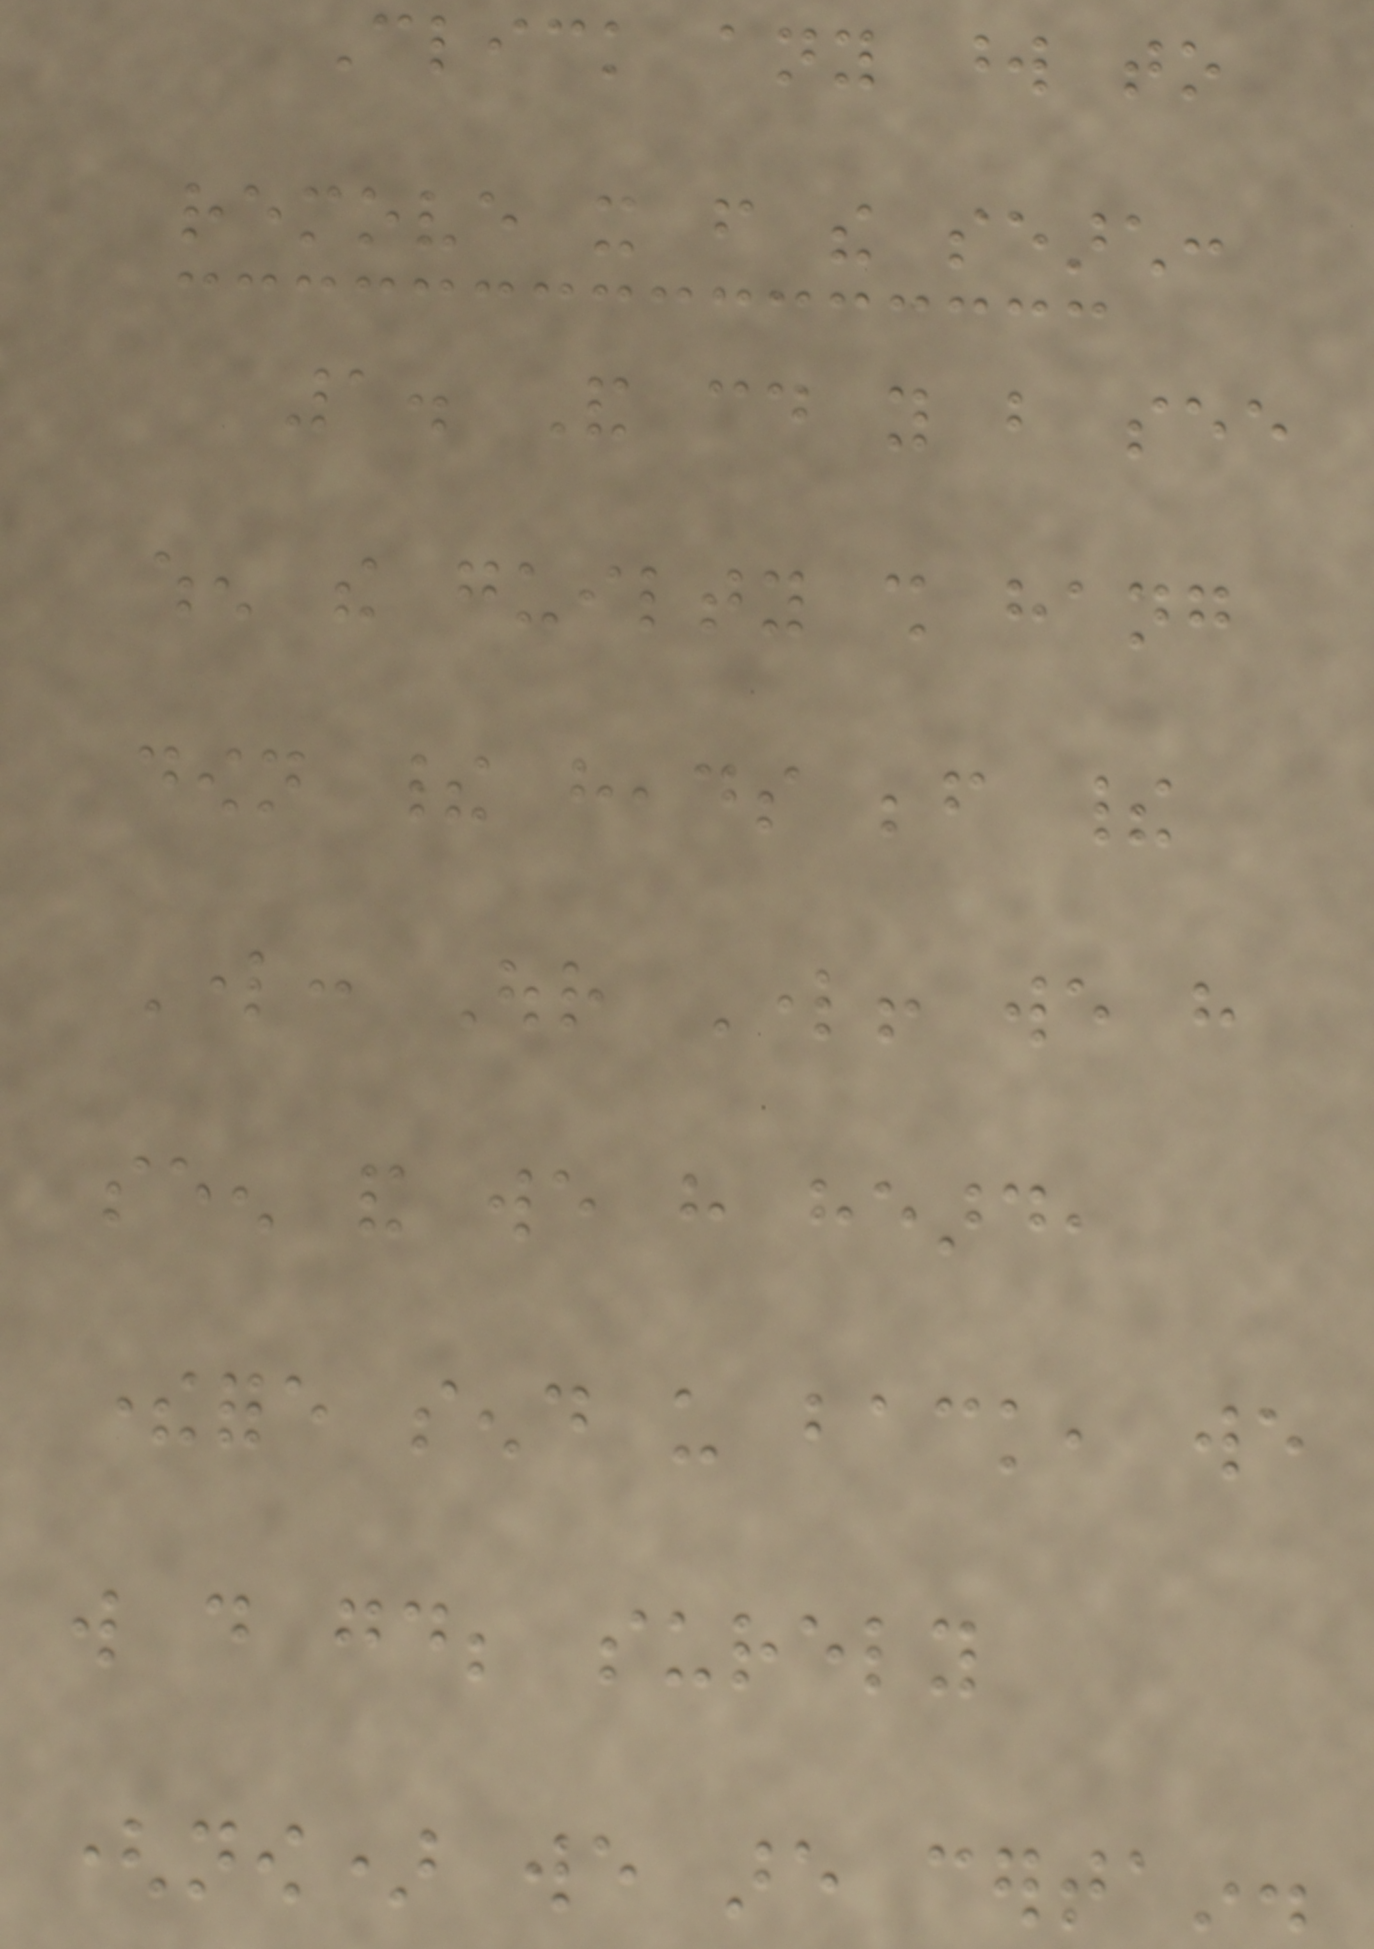Click any word to
remove it from the search:
1. And could you but see
when the guilty shall hang
down their heads before their
Lord: Our Lord! we have
seen and we have heard,
therefore send us back, we
will do good; surely
(now) we are certain.
